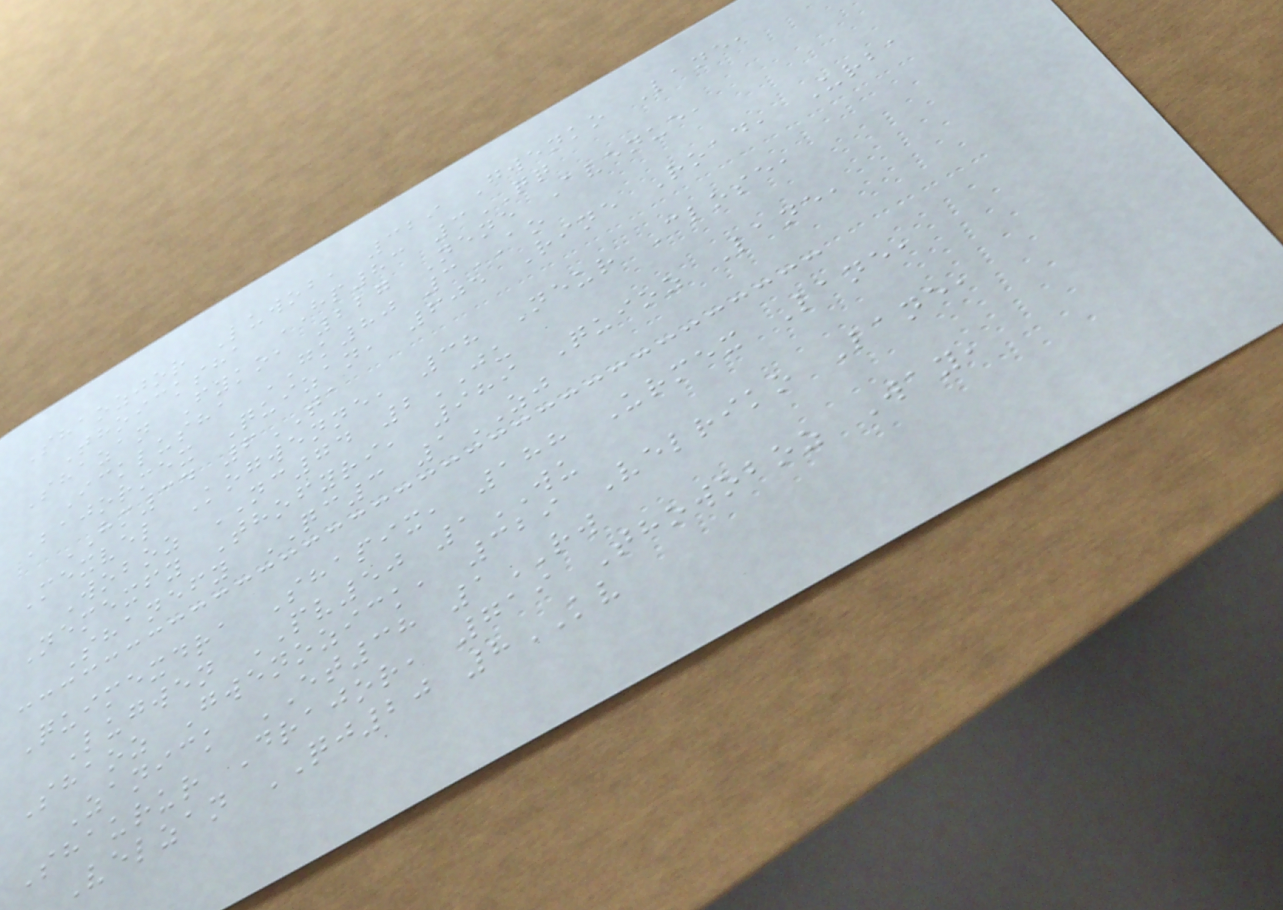Shaozjor Luwob, 329 Gwenko Lane,
Thoicksha HP83 3QQ
Shazan Fyko, 227 Nene Avenue,
Icklusha GK80 3AO
Bajormex Quizan, 605 Rine Road, Urba
HM34 6TA
Mexvel Kogwenne, 38 Neur Close,
Woboz NC74 2JU
Nemexfy Thofyri, 989 Quioz Lane,
Shanefy QC3 1ZJ
Quimexdra Shapix, 188 Urmex Lane,
Lugwen PV50 1WU
Shaoz Gwenozick, 329 Velriko Lane,
Zanick ET38 1RW
Shaurur Drajor, 719 Thowoboz Way,
Velzan QJ20 8KV
